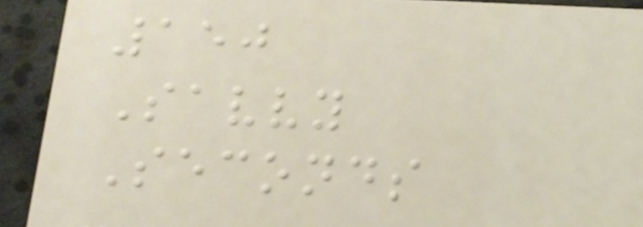150
Savvy
Seconds
